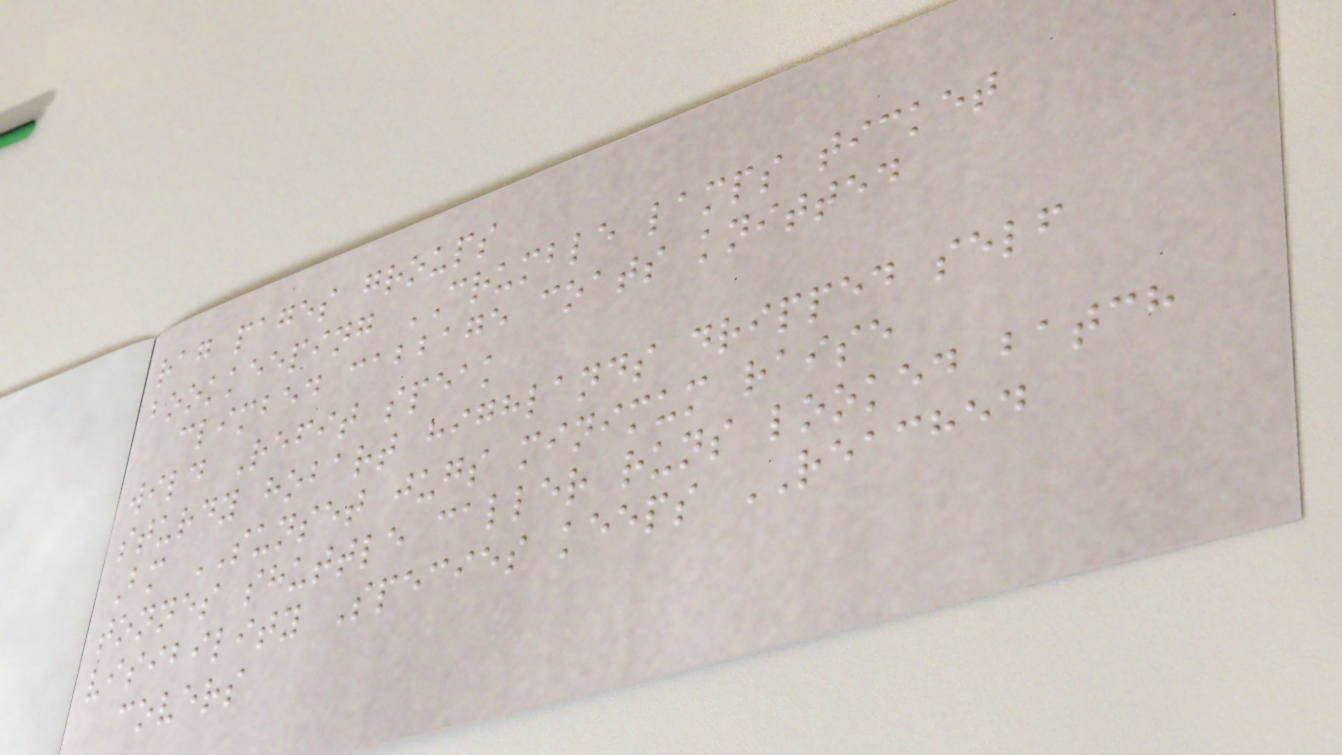rag pages groups
bookkeeping CRUMBLE lamps ticket
climbed cabbage coats knitted
wild Refit speak
sturdy hobart highlands dripped self
Bm SUNSET jugs minimum raise
tonnes shuttle caller runs looked batch
visibility Species keeps REACHED
covers
